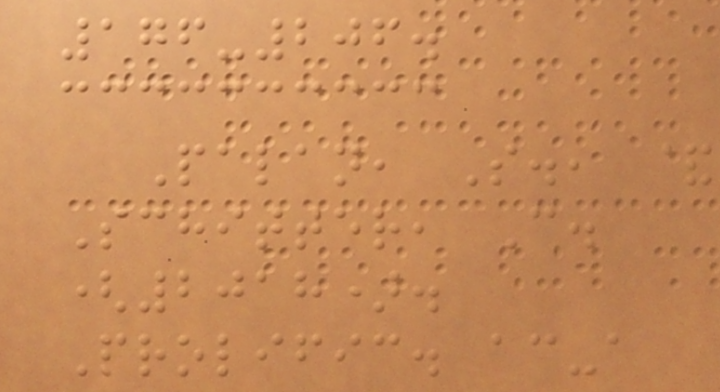176-206.
Palan, S., &
Schitter, C.
(2018).
Prolific. ac-a
